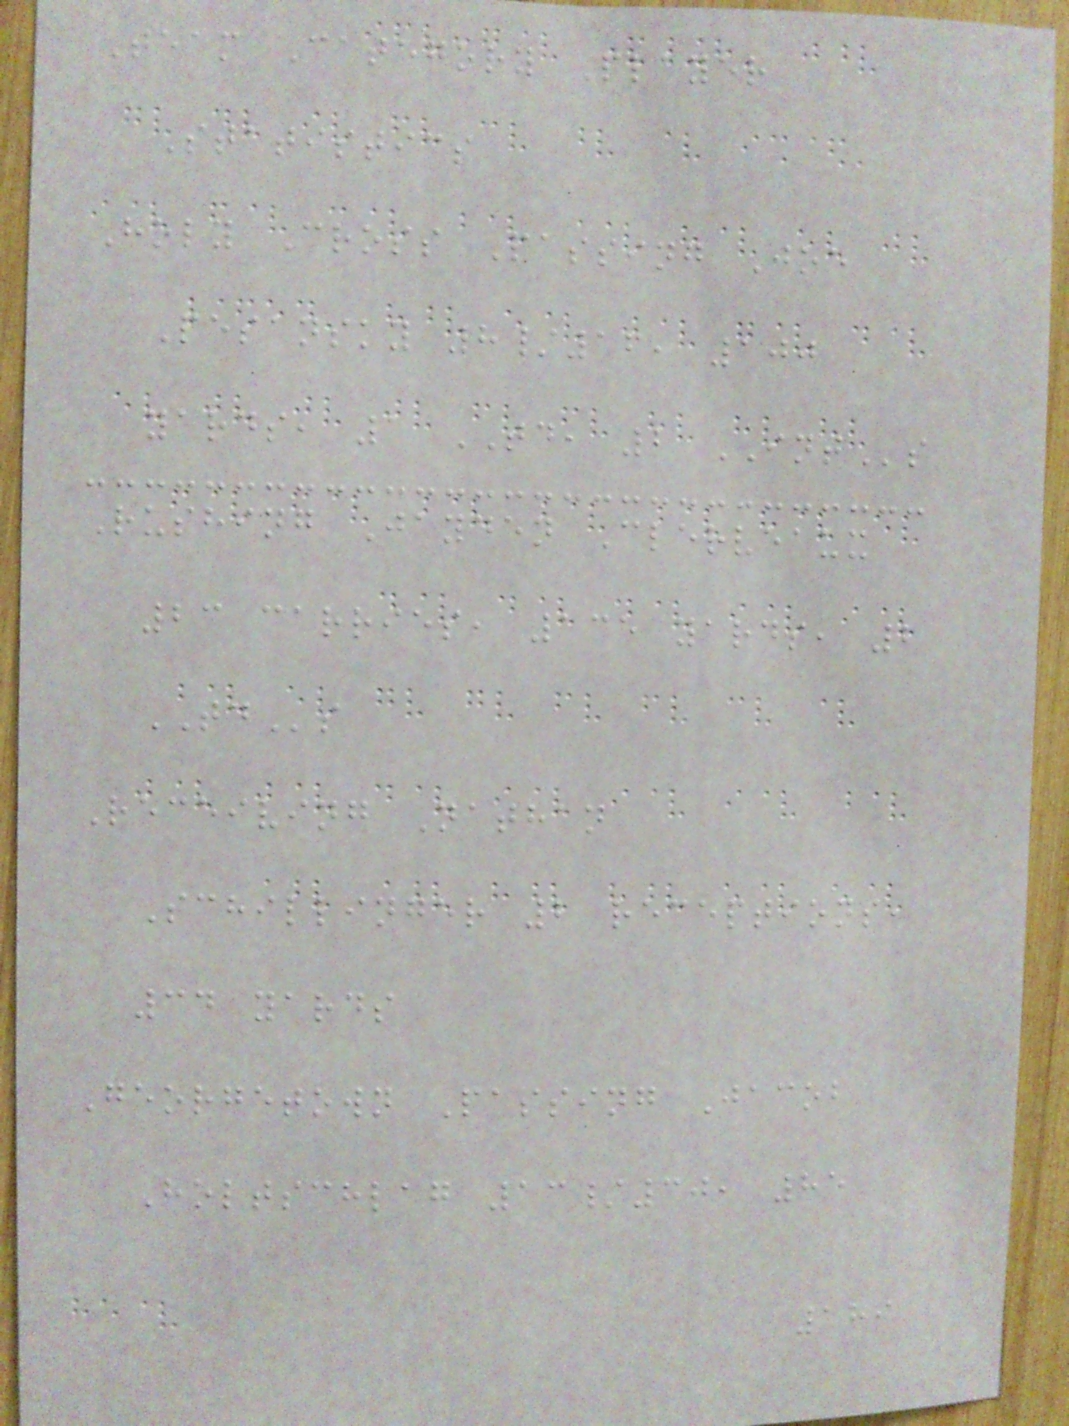Team Category Player
Statistics
Holy Cross Passing Joe
Pesansky 8/16, 100
yards, 1 TD, 2 INTs
Rushing Jayden Clerveaux
23 carries, 135 yards, 2
TDs
Receiving Nathan
Schillinger 2 receptions,
34 yards
Georgetown Passing Jacob
Holtschlag 13/30, 85
189
